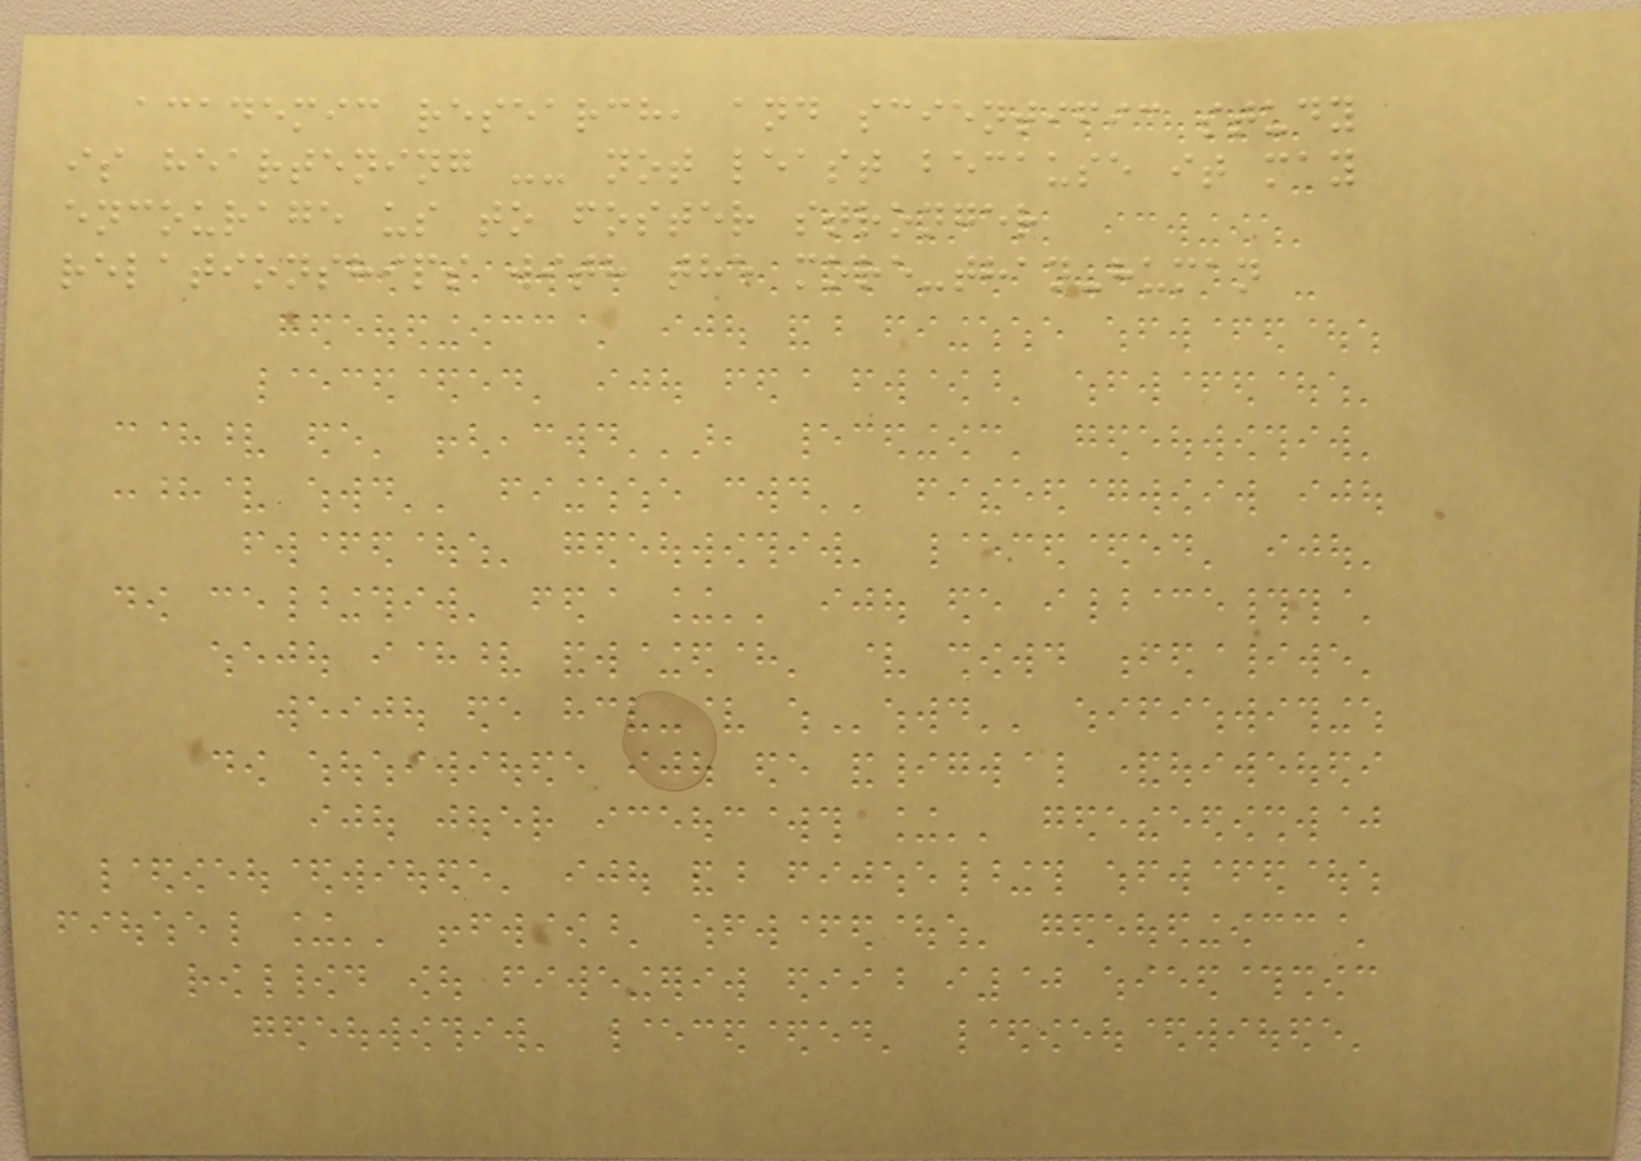academic research, and scientific study
is heartening -- not least because it may
encourage us to foster stronger
relationships with the more-than-human
